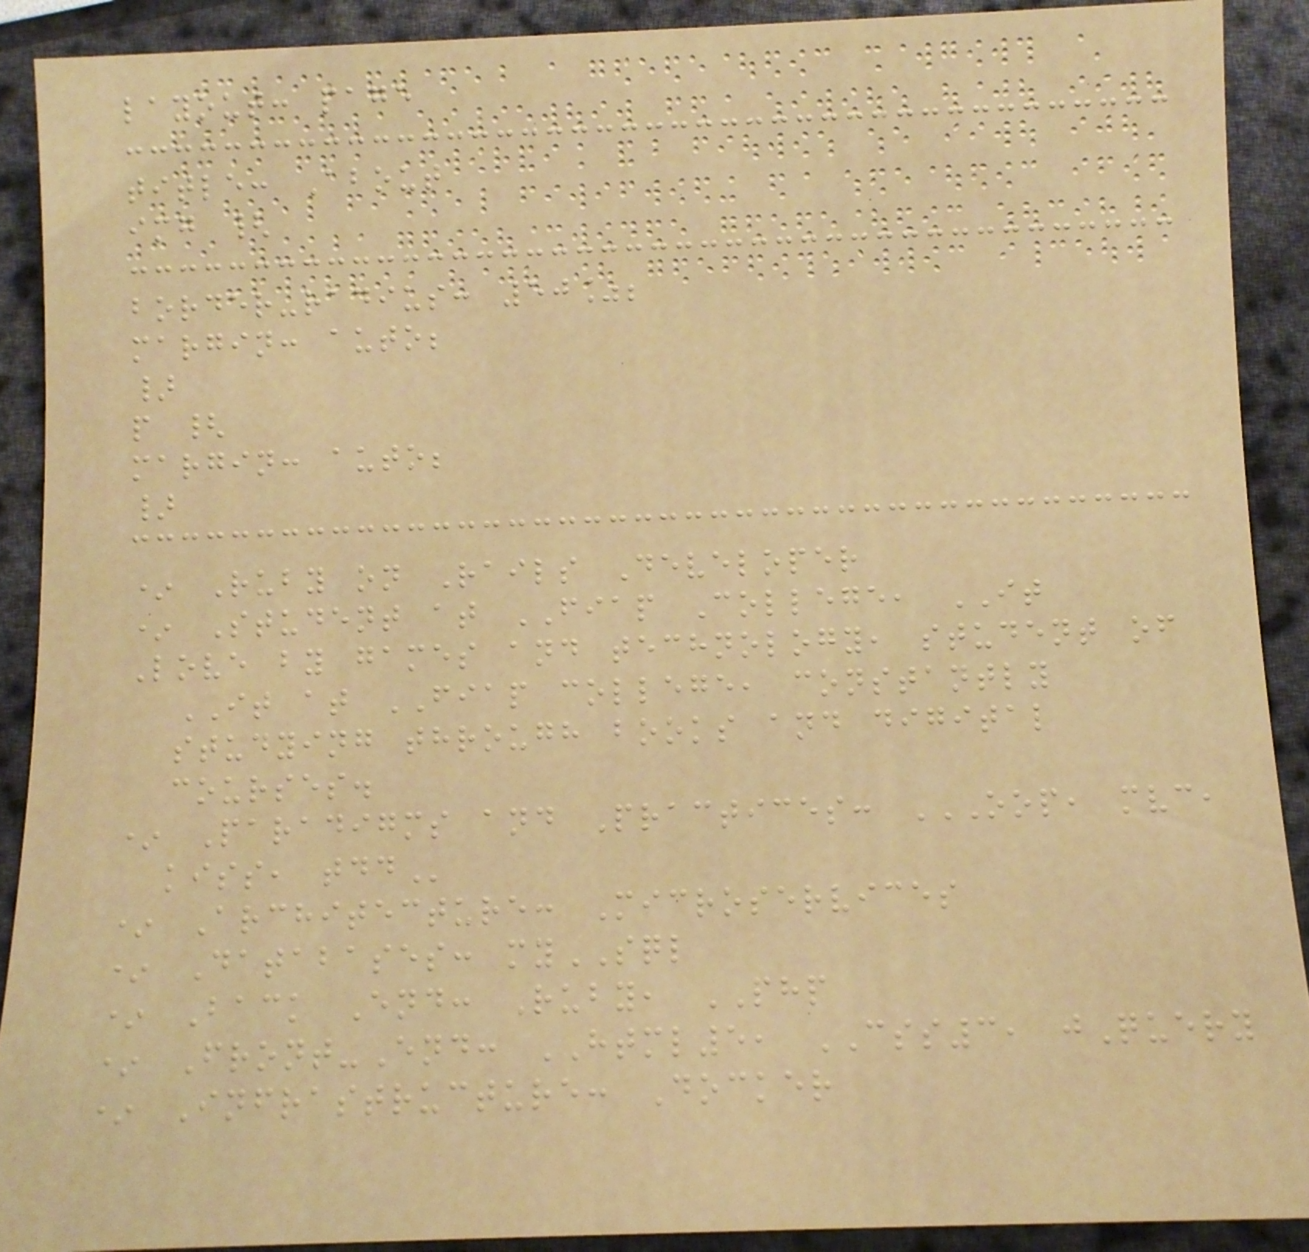layout: page
title: About
img {
border-radius: 50%;
margin: auto;
}
p {
margin: auto;
}
* Ruby on Rails Developer
* Student at FIAP College, IT
Love by games and technology, student of
IT at FIAP college, constantly
studying through books and digital
courses.
* Paradigms and Practices: OOP, MVC,
KISS, TDD
* Architecture: Microservices
* Databases: mySQL
* Back End: Ruby, PHP
* Front-End: HTML5, CSS3, jQuery
* Infrastructure: Docker
